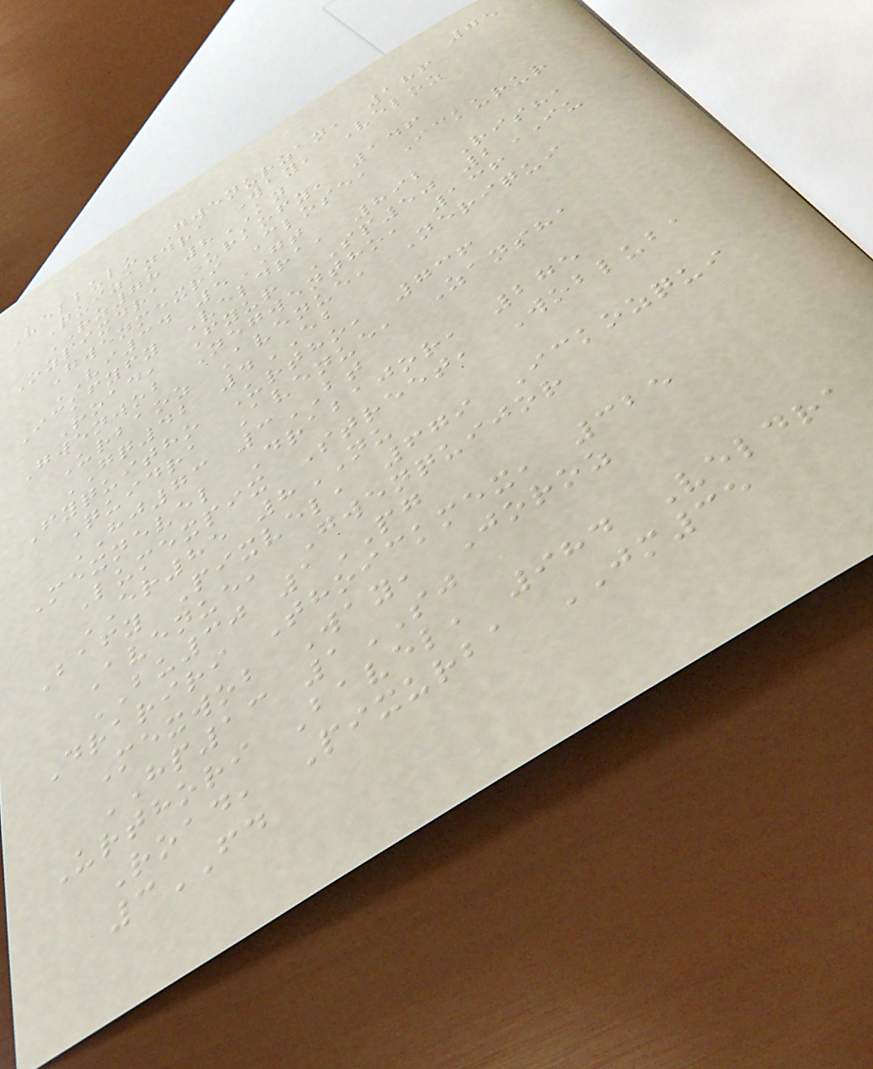75
Vellulu Gwenurzan, 186
Quizandra Way, Veloz
RZ78 8KN
Ozpixdra Urkofy, 146
Gwenmexri Close, Ickurur
VI34 5GT
Ickfyfy Veldra, 892 Risha
Road, Fyur SP50 2IU
Gwenwob Negwentho, 136
Urbaoz Avenue, Neriqui
GQ42 4EB
Fyquitho Urtho, 736
Quidra Avenue, Zansha
HJ73 3BT
Mexnevel Drabajor, 275
Lumexpix Street, Wobluba
ER85 8NU
Bafy Pixvel, 679 Ickozqui
Avenue, Gwenquijor
BU30 1PG
Drariri Thoickmex, 325
Mexwob Way, Joroz
HP13 1SJ
Urthori Bavel, 984 Veldra
Road, Pixurba JM35
3FD
